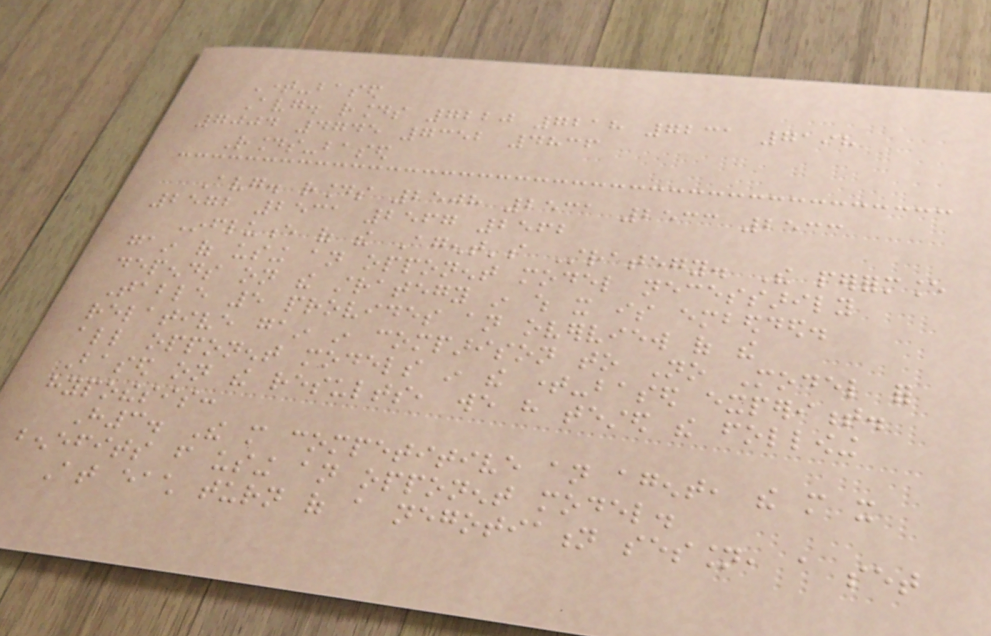Time-based
Avg. rounds 7220 7218 7231 7198
7004 4745 7352 4836
Rounds-based
Avg. rounds 2508 2531 2533 2533
2572 2531 2567 2562
Influence of the Agent's Strategy. The performance
gain of using an opponent model necessarily
depends on the strategy in which it is embedded.
Table 5 provides an overview of the
relative gain in comparison to No Model for
all opponent models in the time-based experiment.
Based on the results, we have tested the following
hypothesis:
H3. The more competitive an agent, the more it
benefits from using an opponent model.
At each turn of a negotiation session, a set
